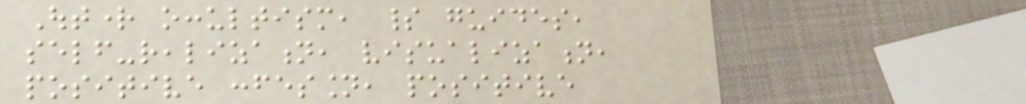Outright occultism, spirit guides,
self-realization, visualization,
positive confession, positive
